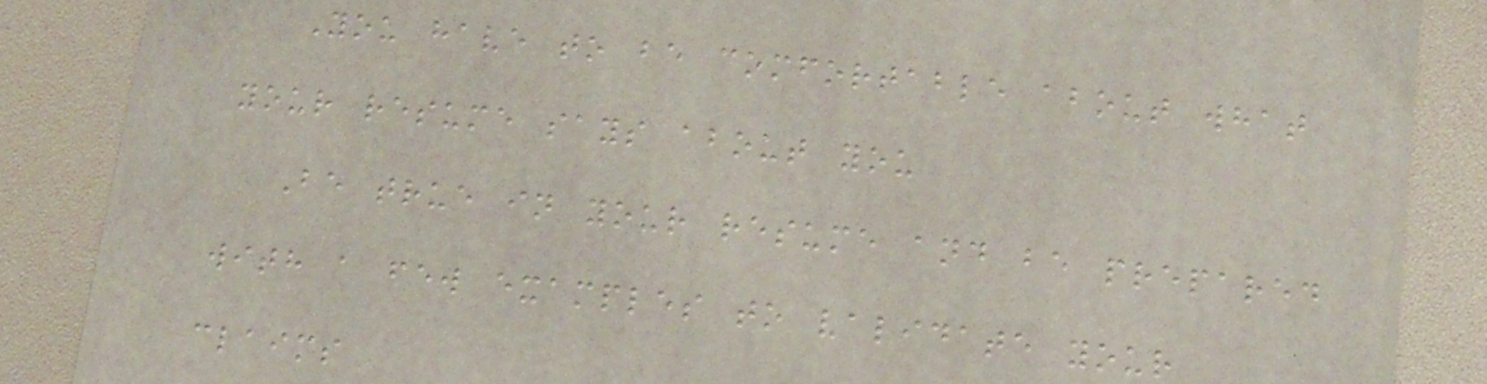You have to be comfortable about what
your resume says about you
Be true in your resume and be prepared
with a few examples to validate your
claims
